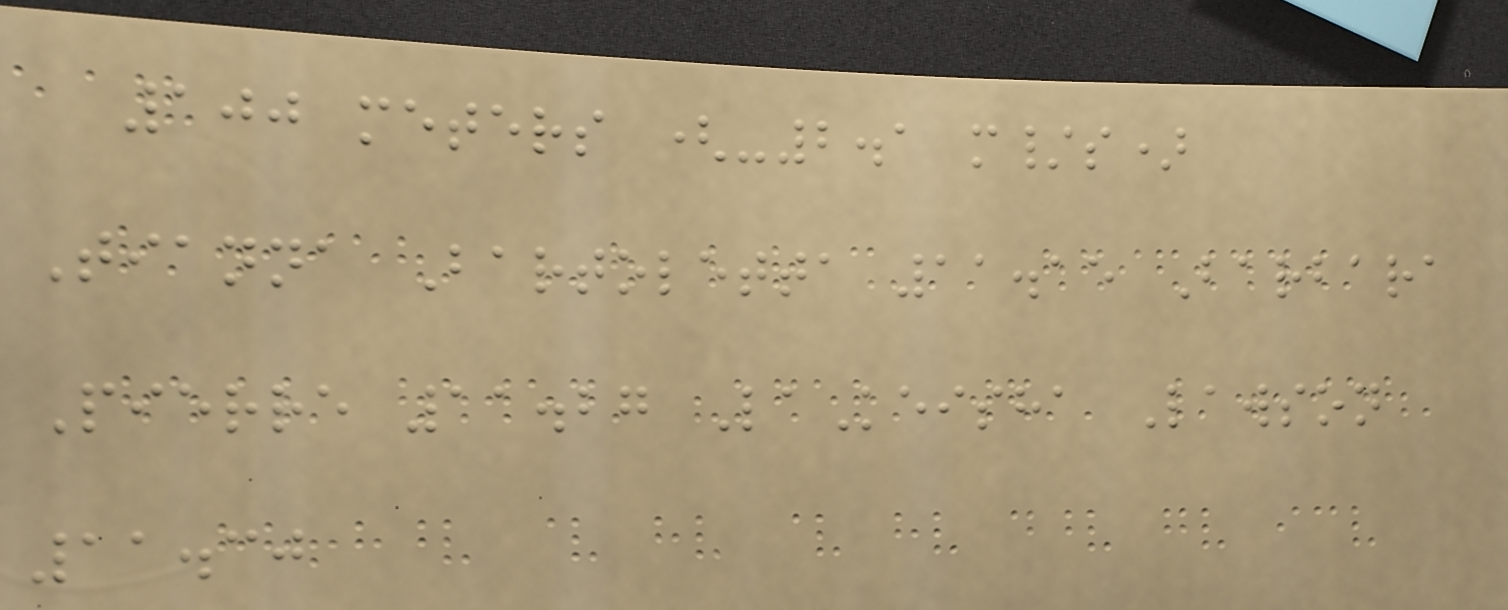100 meters (-2.1 m/s)
Tianna Bartoletta 11.15 Barbara
Pierre 11.27 LaKeisha Lawson
11.30
